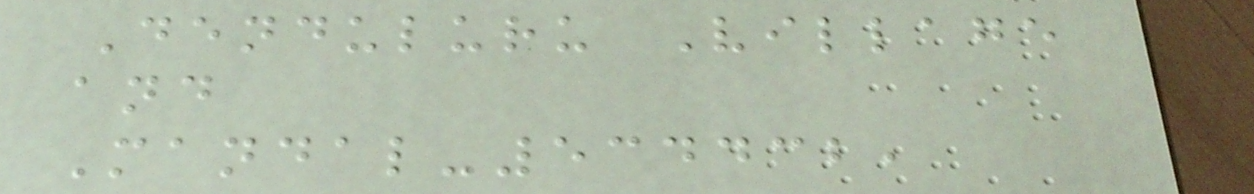Denduluru Village
and
Mandal-534432,
